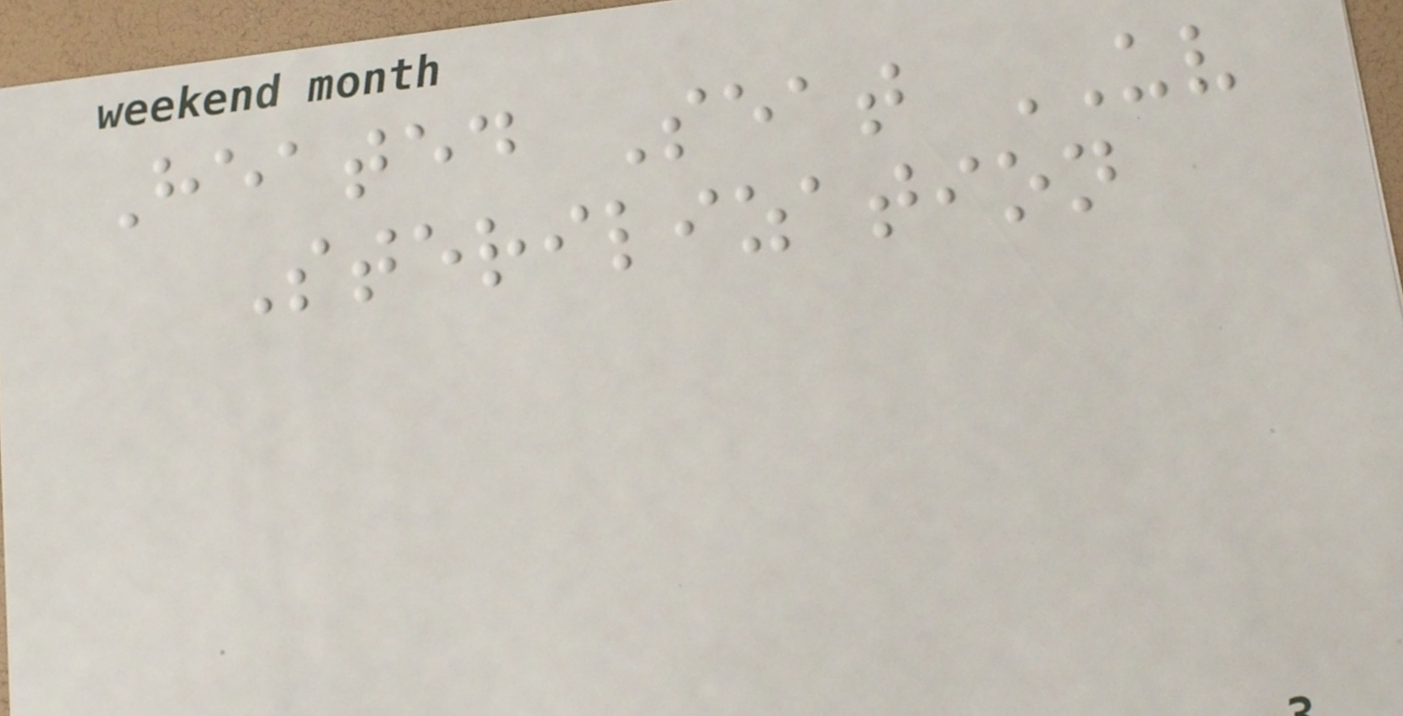Heated Seat UV
Sterilization
